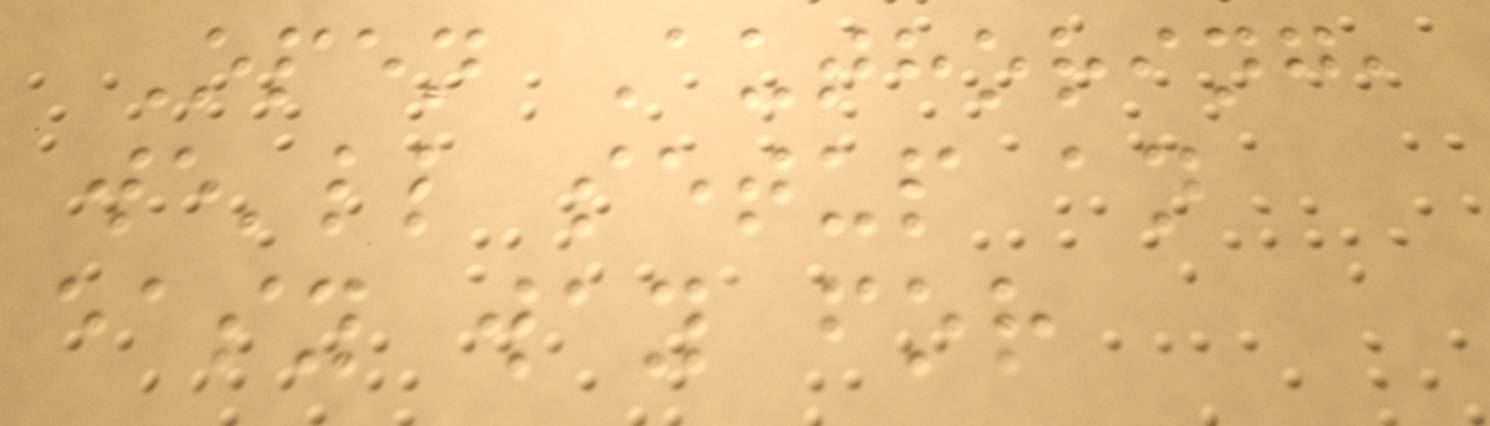Open Authoring,
we'll setup an
easy way for
